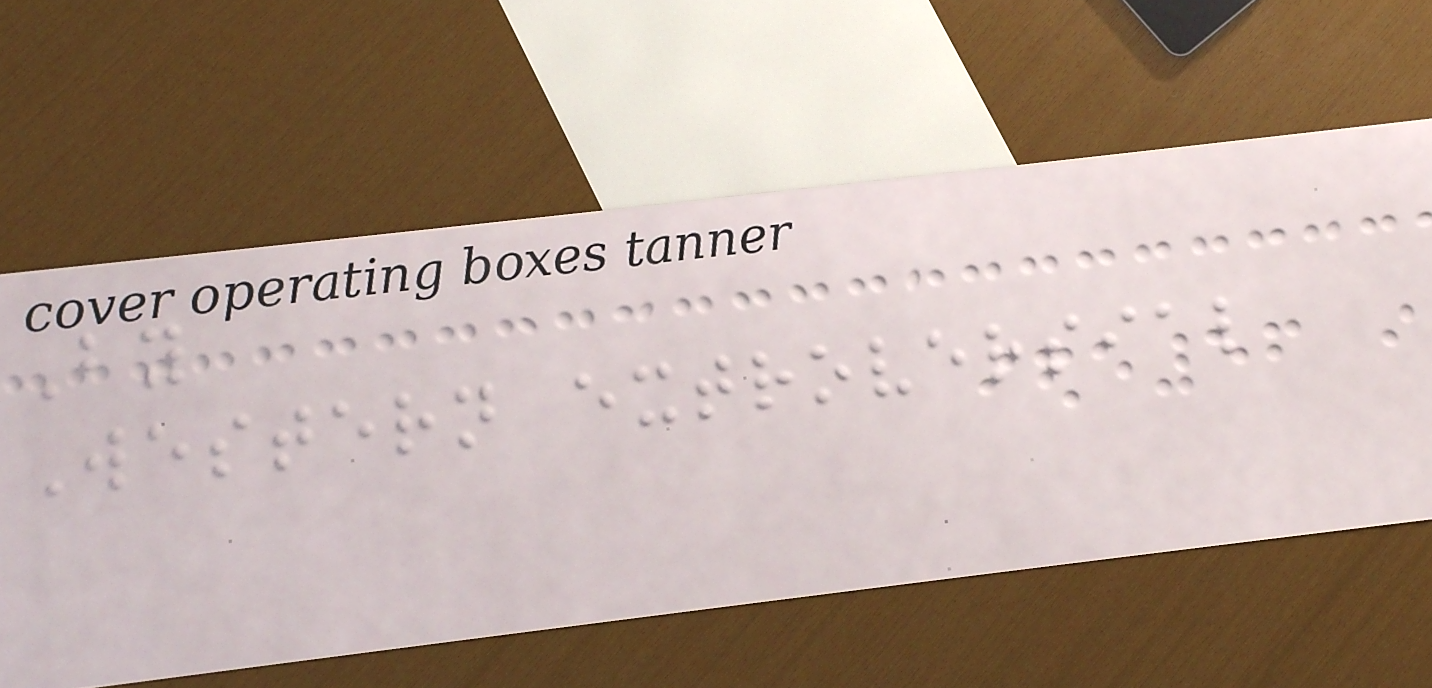By
Western extroversial
